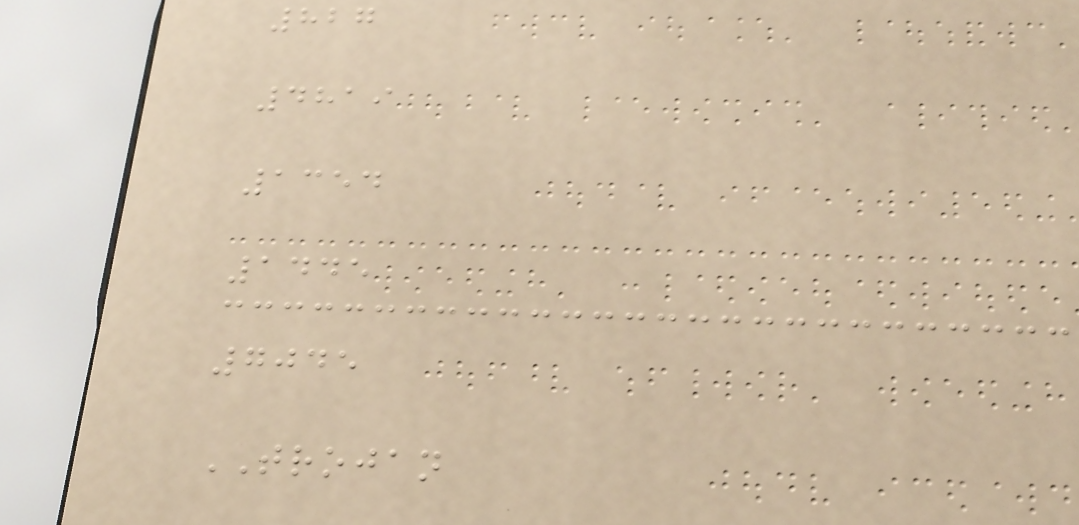827
4819
1354
1445
7045
TROJAN
